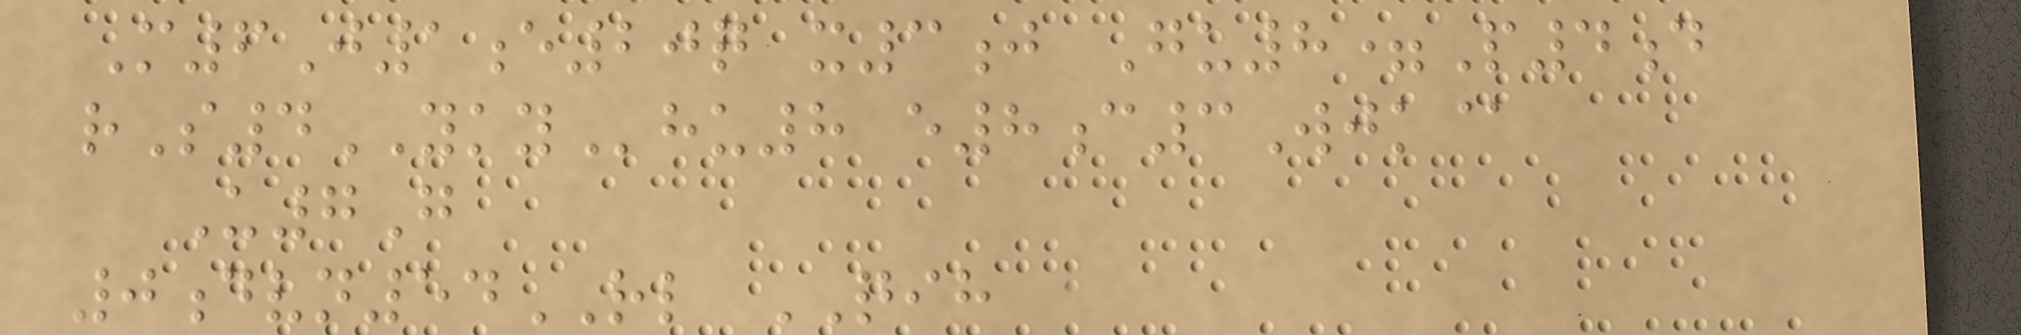M6J1e20q x3j Gu8=P4d
rS4YKYhu8 e8c3Wjk@
U7G
0dvn54RL QIH
